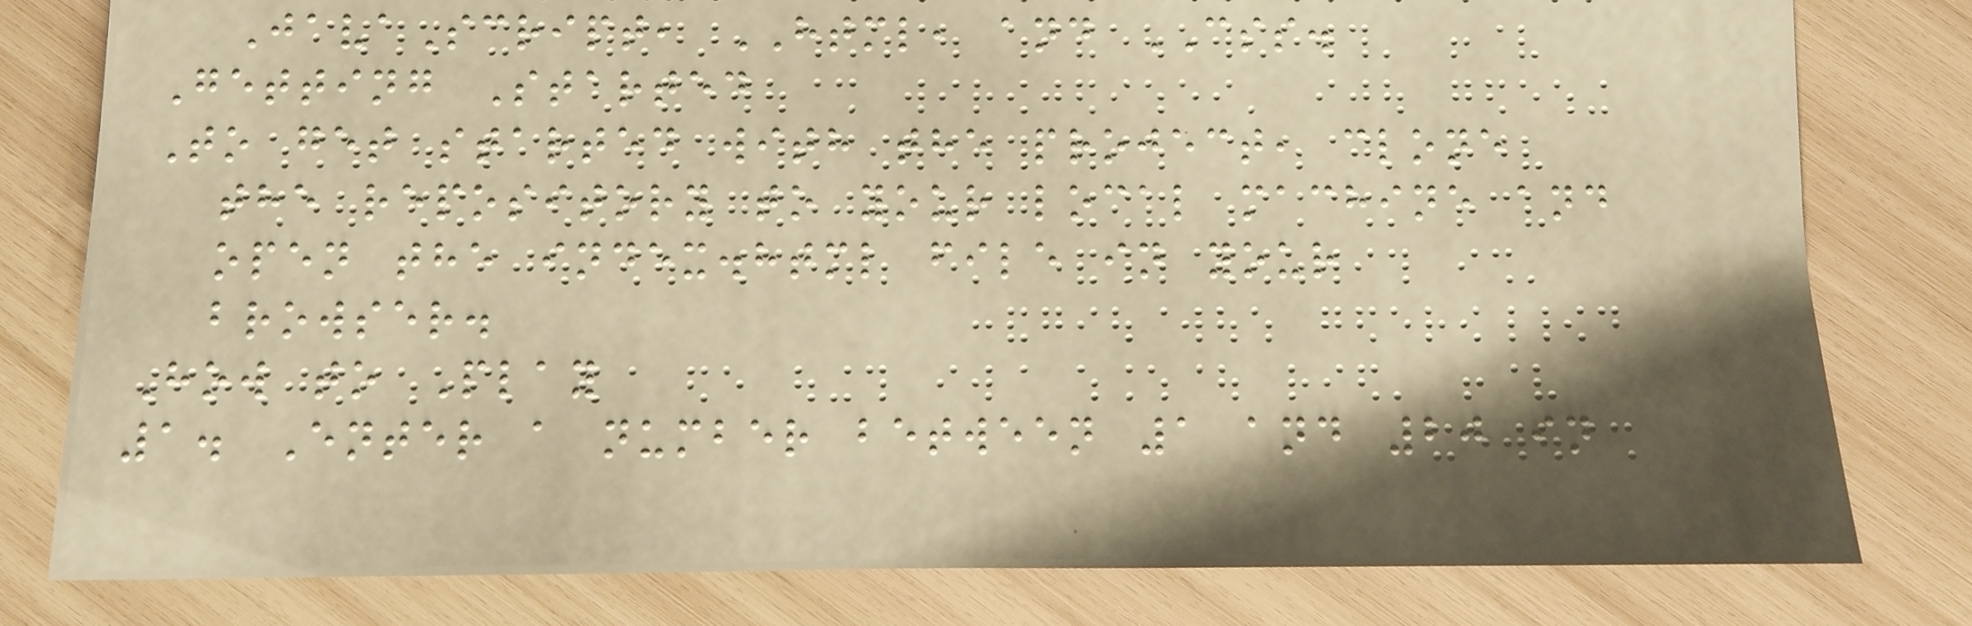JavaScript, HTML, and CSS.
Getting Started
To get started with the project, clone
the repository to your local machine and
open the index.html file in your
browser.
How to Play
1. Enter a number between 1 and 20 in
